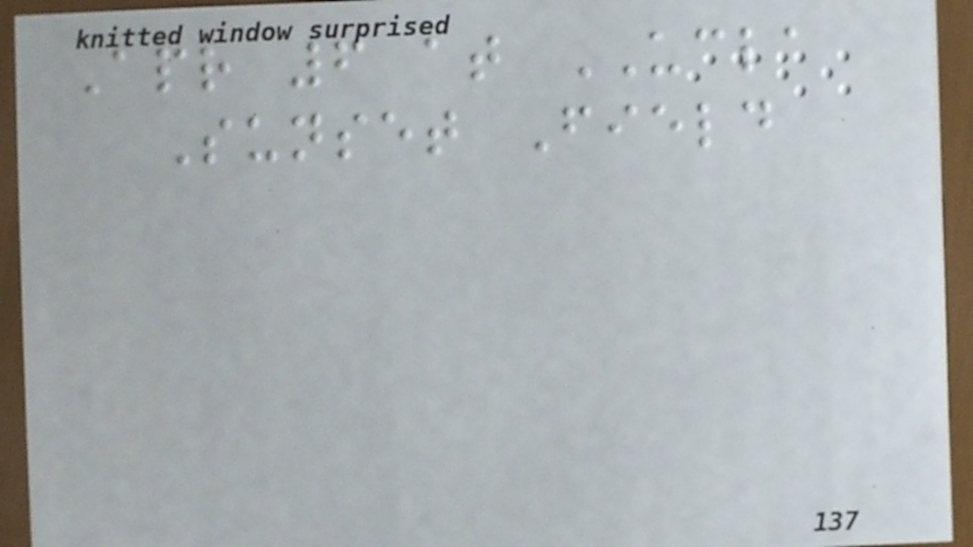Apr 6 at UCLA
Sunset Field
